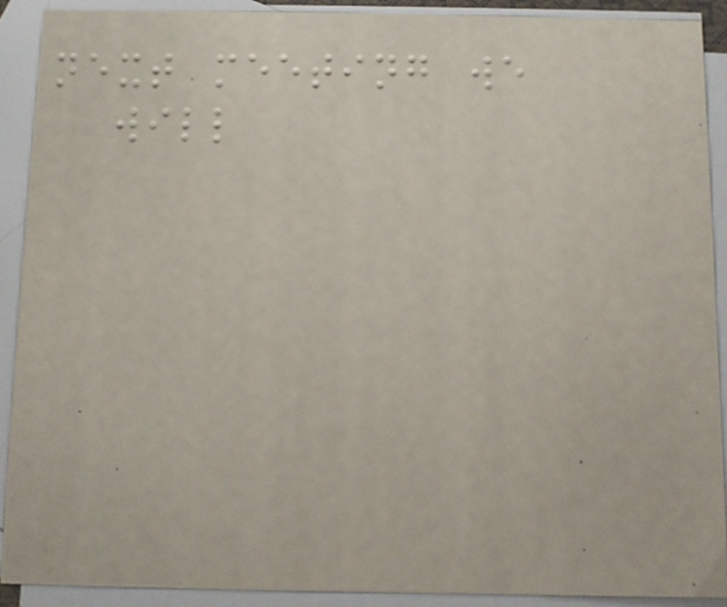next meeting we
will
